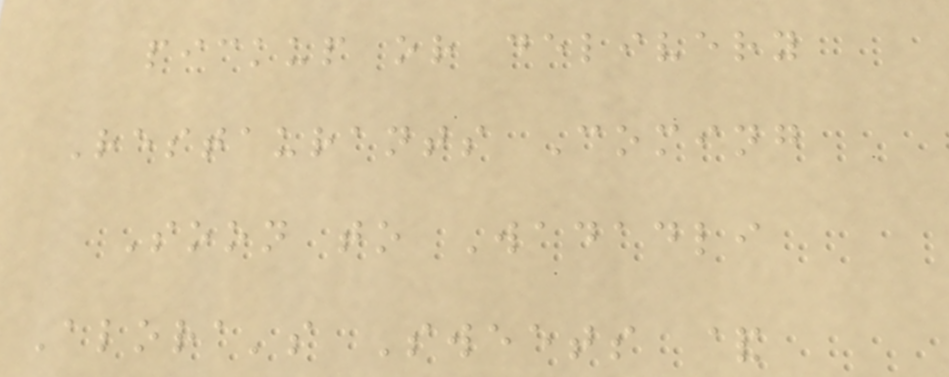pickup or delivery
Restaurants Coming
Soon to Wadadli
Alora's Sweets &
